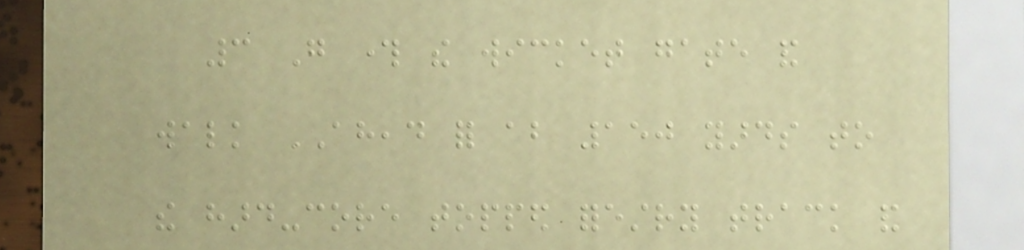3 Go through the wicket gate and
walk AHEAD for about 150 yards to
the hard-core topped forestry track and
